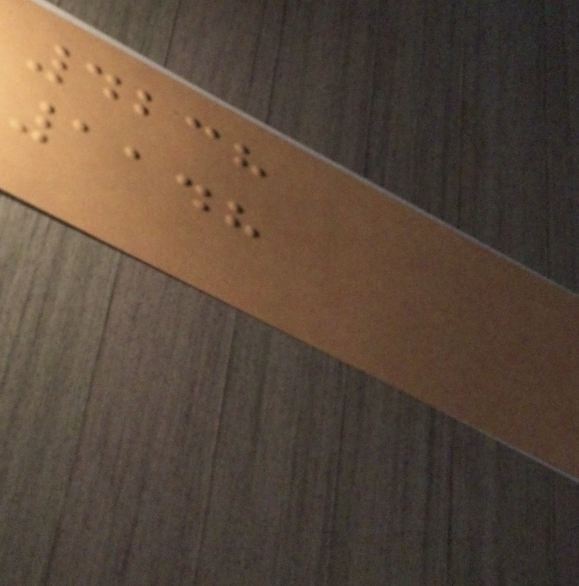4238
1148
